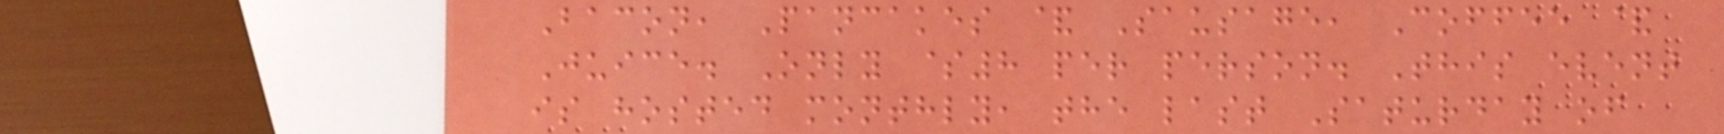Bacon, Pancakes & Sausage, Coffee &
Juice. Only $8 per person. This event
is hosted monthly, the last Saturday of
